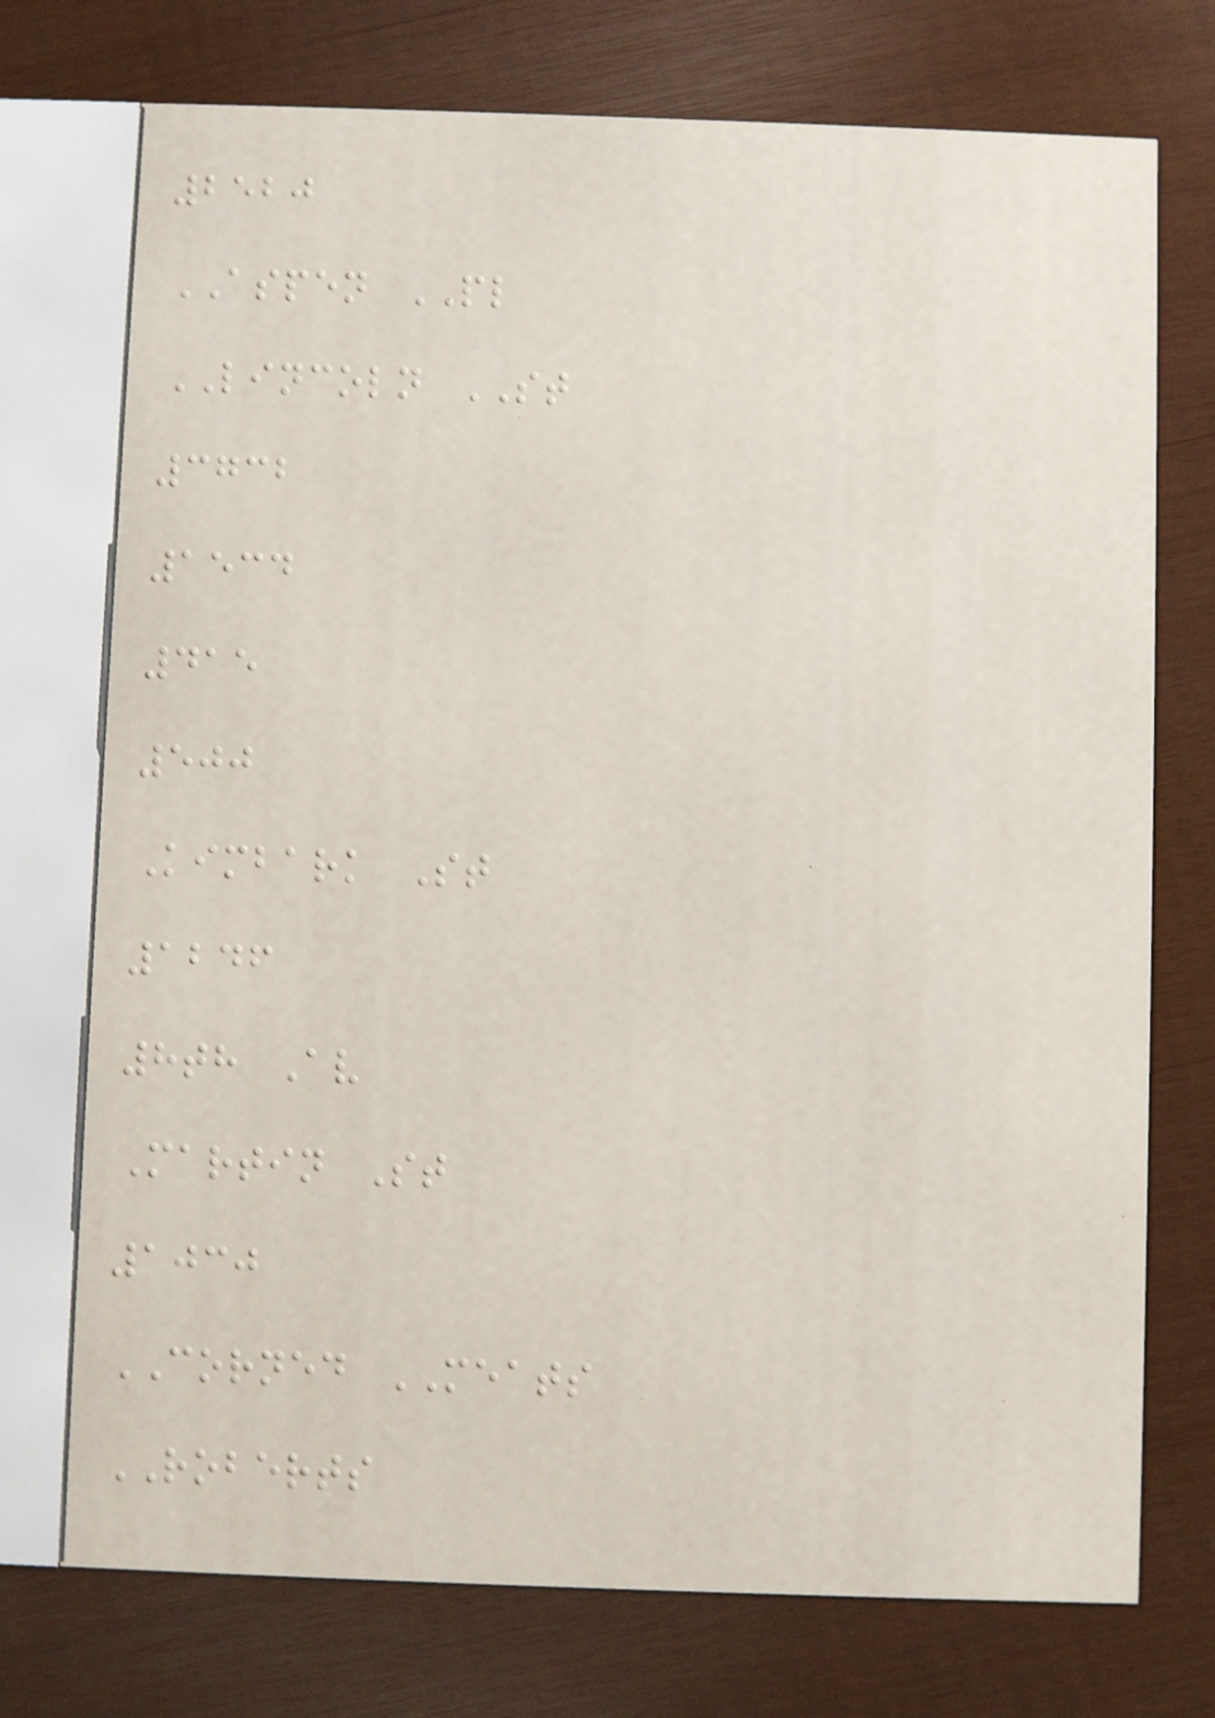2520
ASPEN PL
LINCOLN ST
3732
1534
415
500
Kimbark St
1246
8th Av
Martin St
1030
CORNED MEATS
ROBERTS
